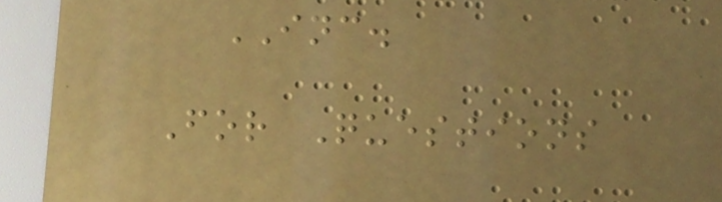INC.
For Questions
